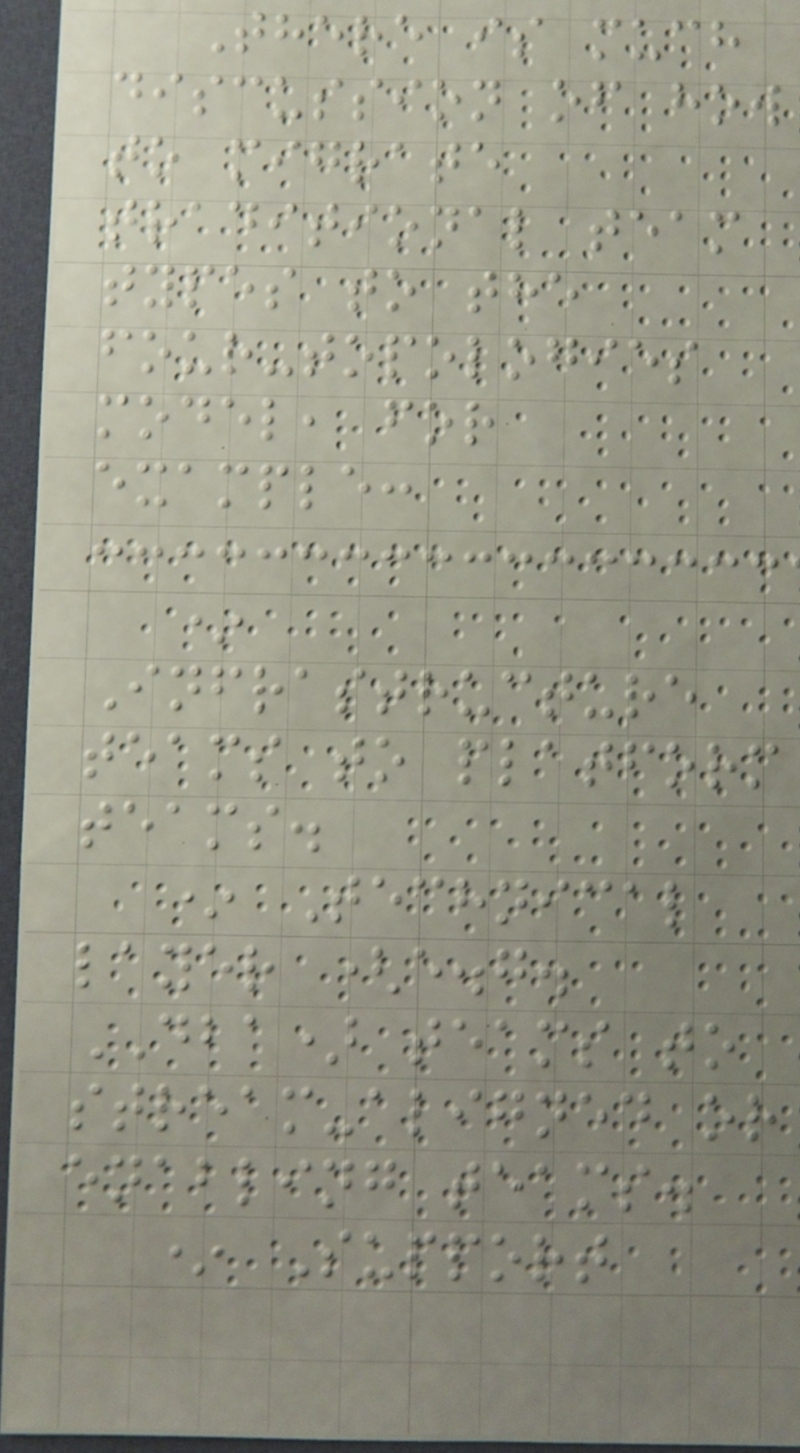There is much
discussion of how
to migrate
traditional team
types to the
four-topologies
model, for
example:
*
Infrastructure
teams to platform
teams.
* Technical
layer (e.g.
DBA) teams to
stream-aligned or
enabling teams.
* Support
